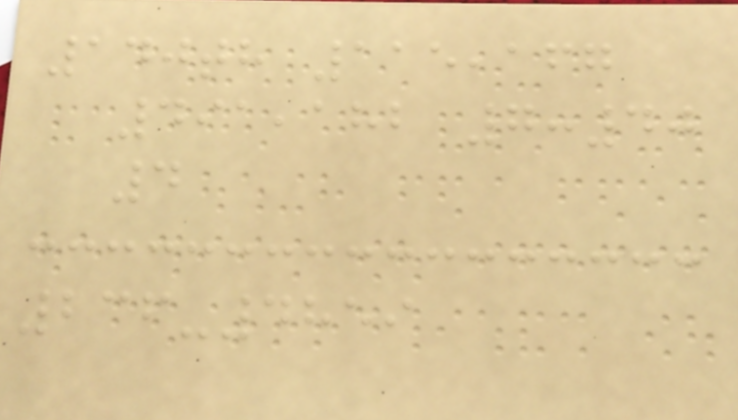140th 115,167
491,182 7:40
4
236-4859
